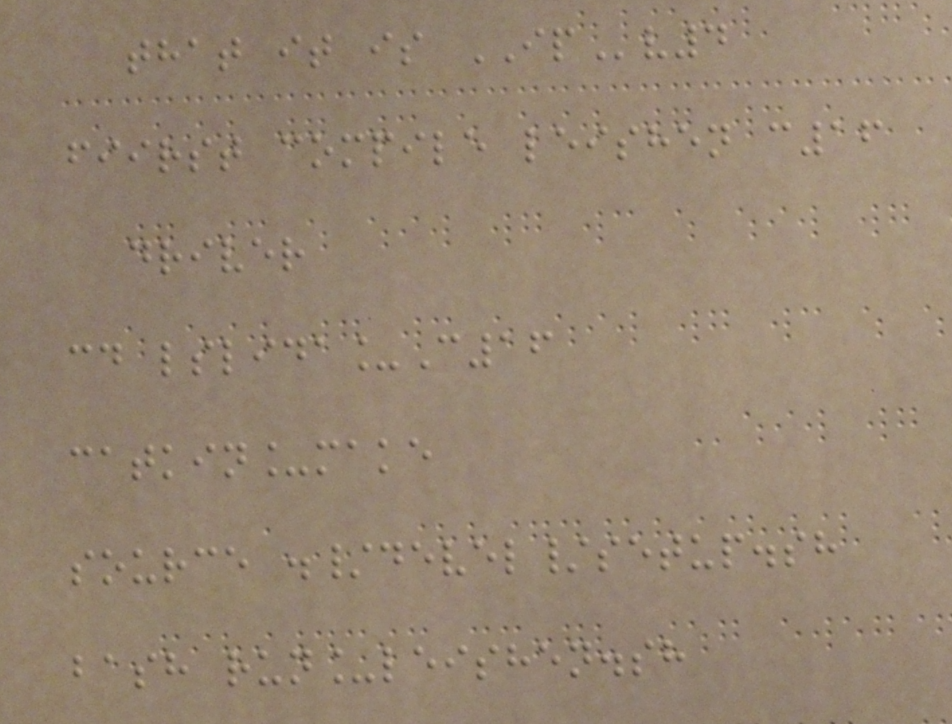that it is IPv4
fiirst compile leishen c16
driver
cd lslida_C16
catkin_make
source ./devel/setup.sh
bash run_leishen.sh
